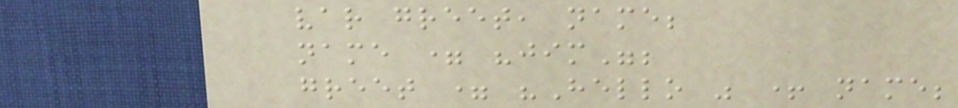var greet, name;
name = "jim";
greet = "Hello " + name;
